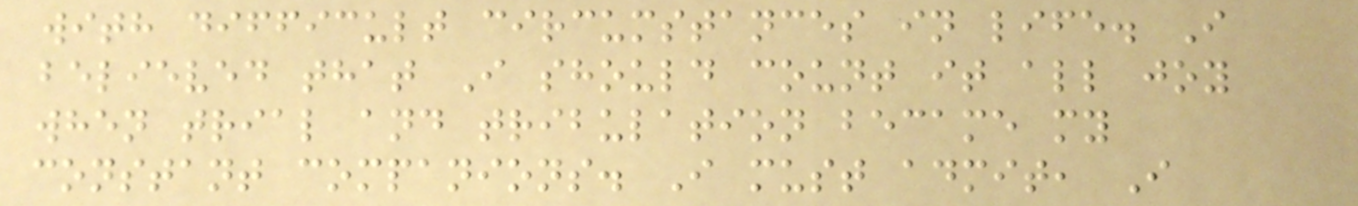with difficult circumstances in life. I
believed that I should count it all joy
when trial and tribulation became my
constant companions. I must admit, I
